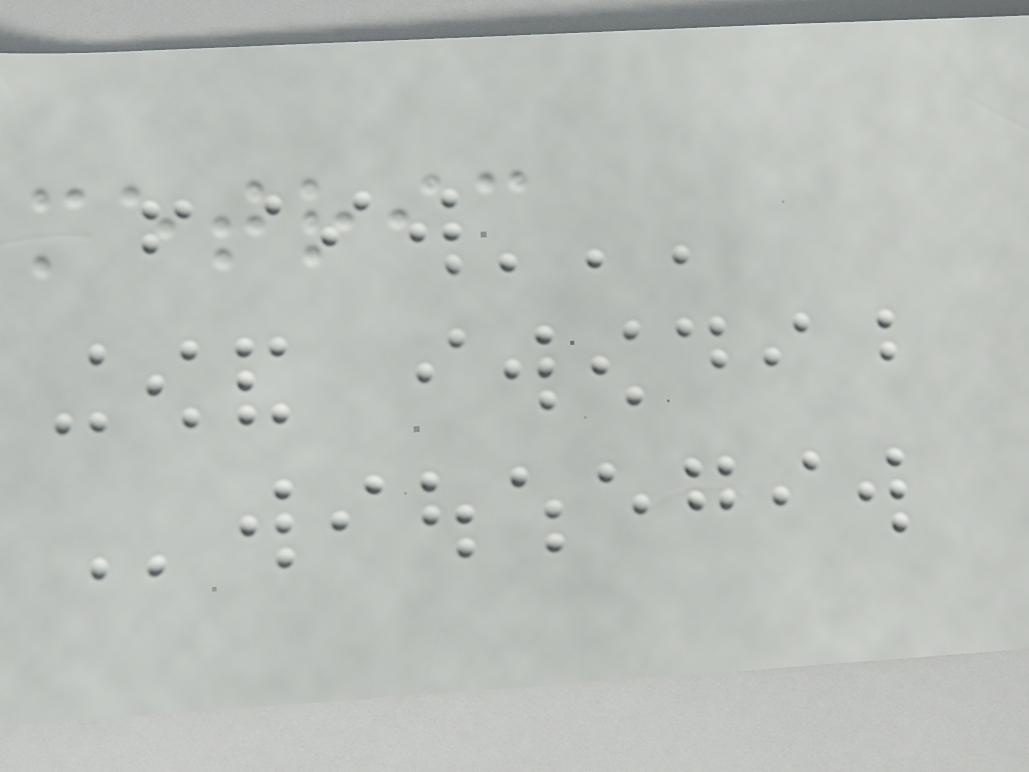metric
